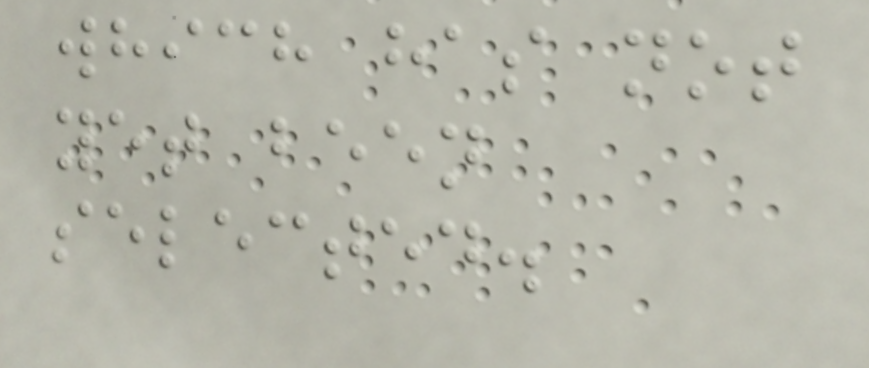which has not
yet been
selected.
